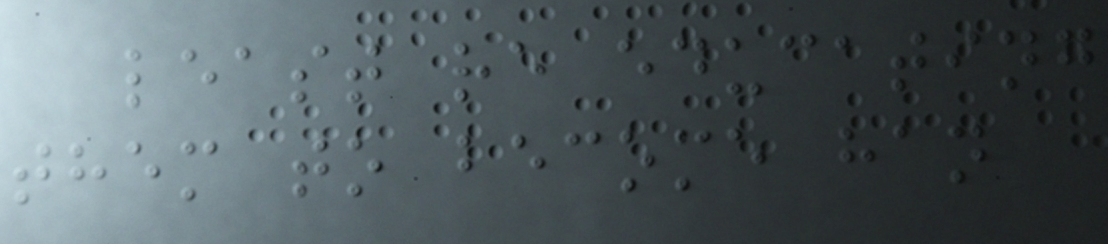least re educating
them to become han
